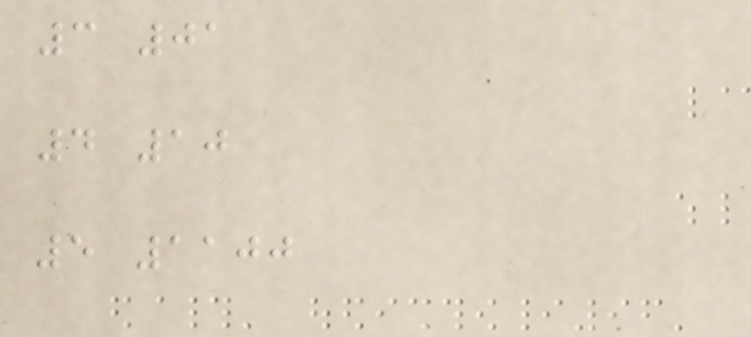3 01
4 10
5 1100
